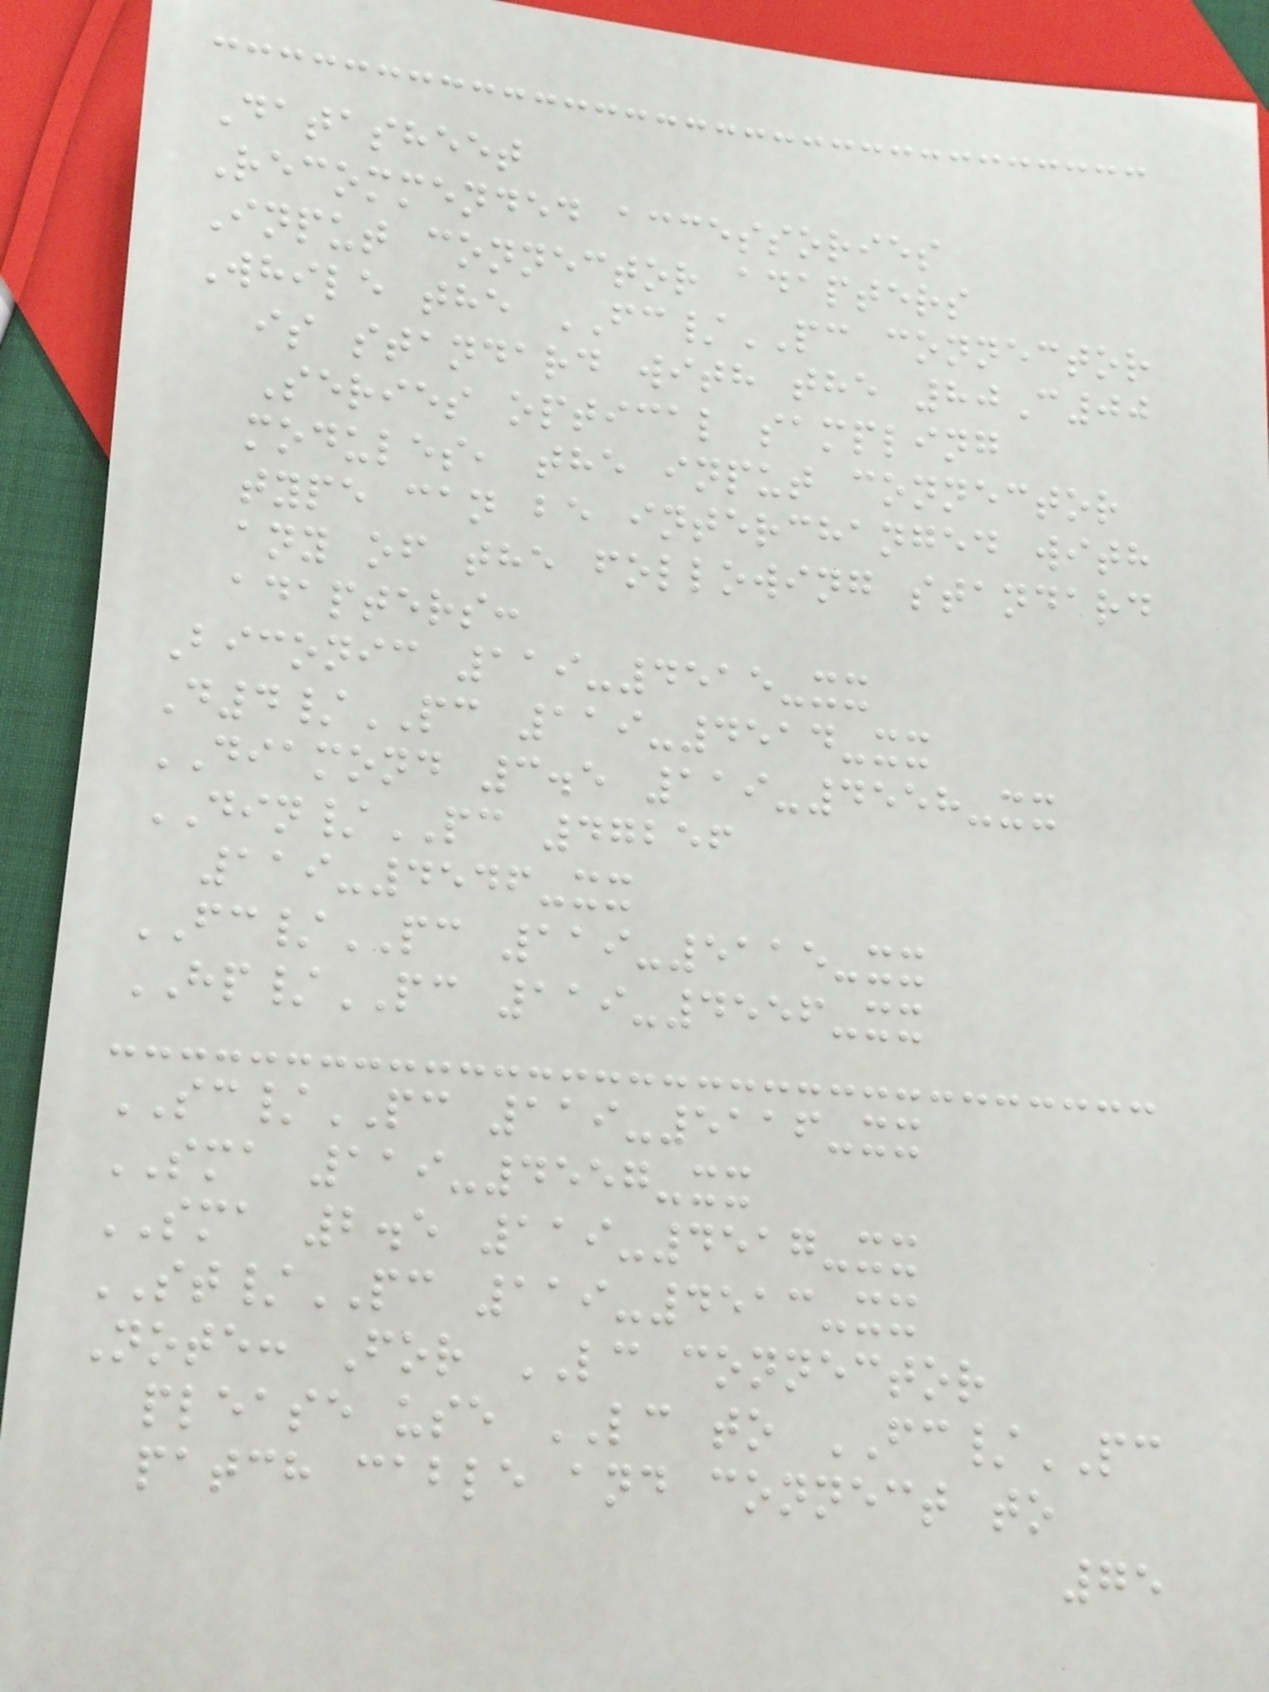Datasheet
Recommended accessories
Input connector adapters
While the FC/PC connector
is standard with the 80C00
Series optical sampling
modules, the input connector
type can be interchanged with
any of the following standard
adapters:
Biconic 119-4515-xx
D4/PC 119-4514-xx
DIAMOND 3.5 119-4558-xx
DIN/PC 47256
119-4546-xx
FC/PC 119-5115-xx
HP/PC 119-4556-xx
SC/PC 119-5116-xx
SMA 119-4557-xx
SMA 2.5 119-4517-xx
ST/PC 119-4513-xx
Note: For LC connector
please use LC to FC/PC
patch cable and connect to
75
